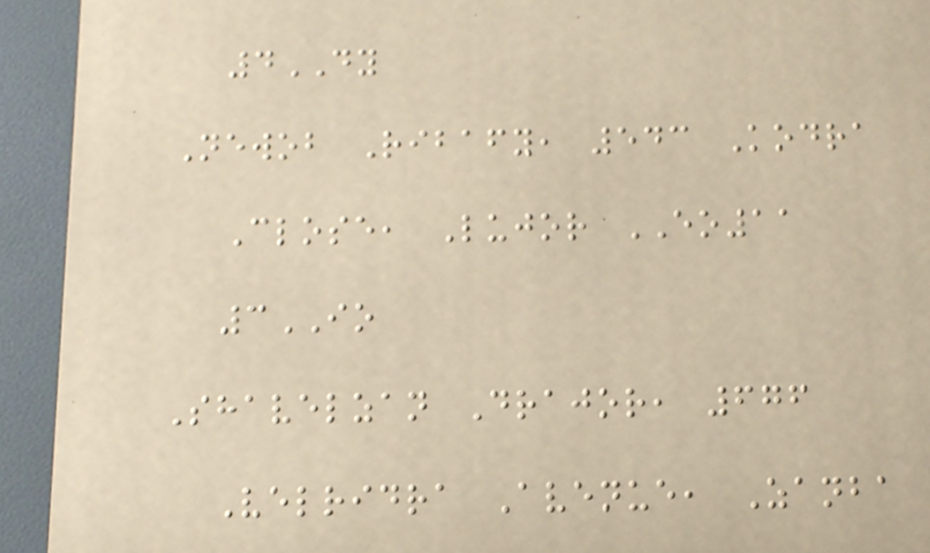4DY
Newob Ribafy, 543 Kodra
Close, Lujor EO11
3IO
Shavelzan Drajor, 676
Velridra Avenue, Zanba
